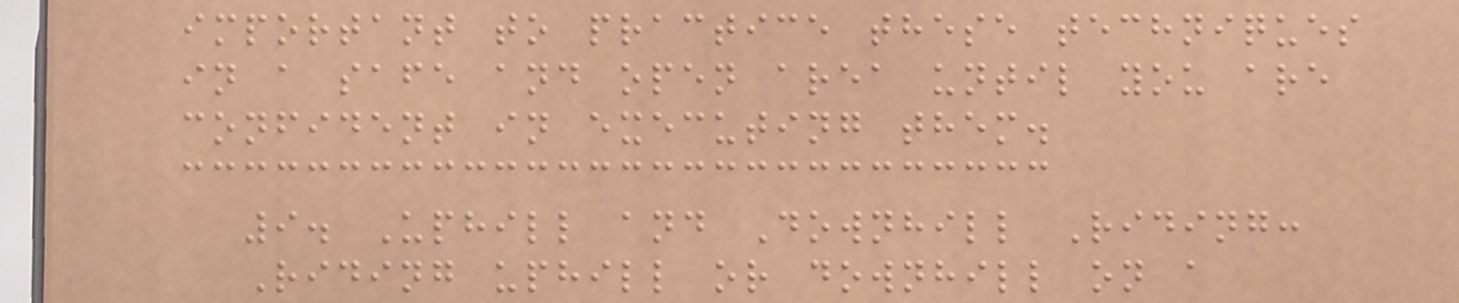important to practice these techniques
in a safe and open area until you are
confident in executing them.
9. Uphill and Downhill Riding:
Riding uphill or downhill on a
